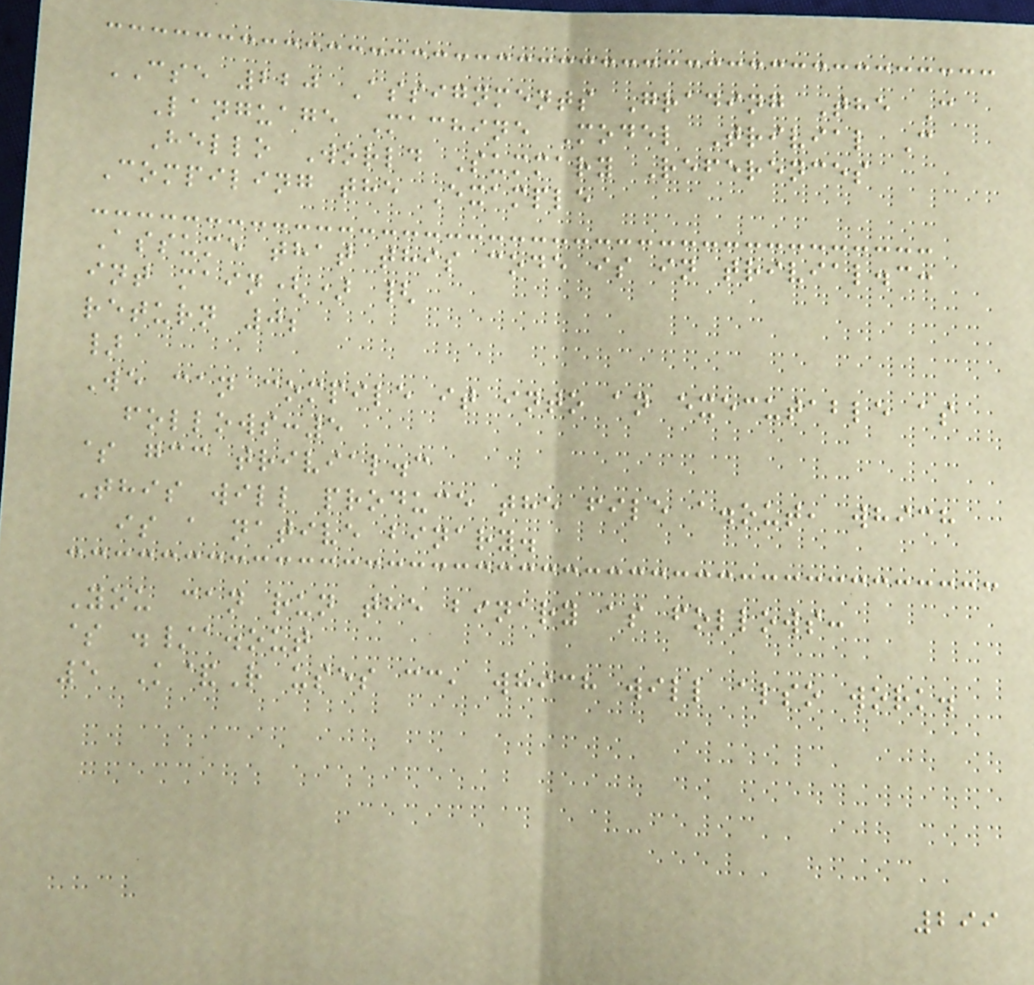CSE 220 Assignments Grading The C
Language Machine Model Trivial C
Hello World Summary References
Compiling the Example
Assume that this code is in trivial.c:
int main() {
return 0;
}
We can compile it into an executable as
follows:5
$ gcc trivial.c
This will produce the file a.out, which
is a native binary.
You can run the binary as follows:
$ ./a.out
5 K&R uses cc, which will also work.
299
